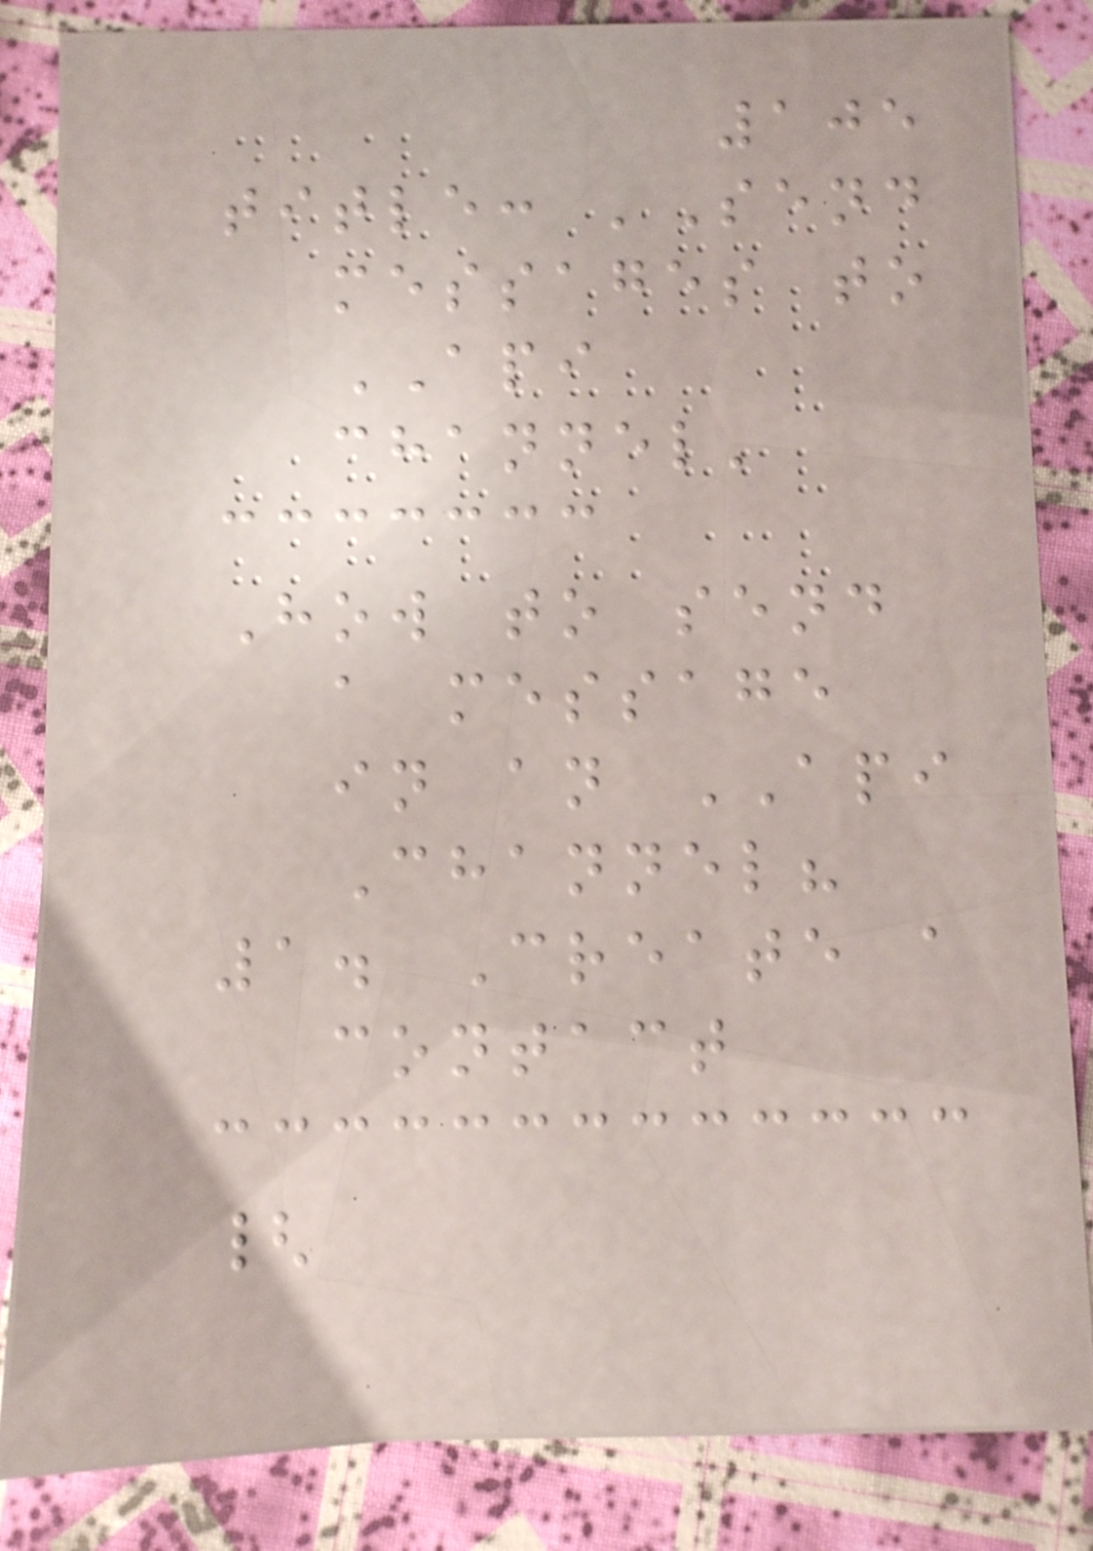105
title: 'Send
messages to
API
channel'
How to send
a message
in an API
Channel?
1. Create a
contact
{
